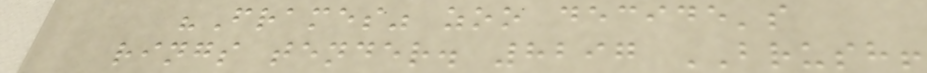"Frames" zoo decide's
rings tender. 8297 BRUSH!
